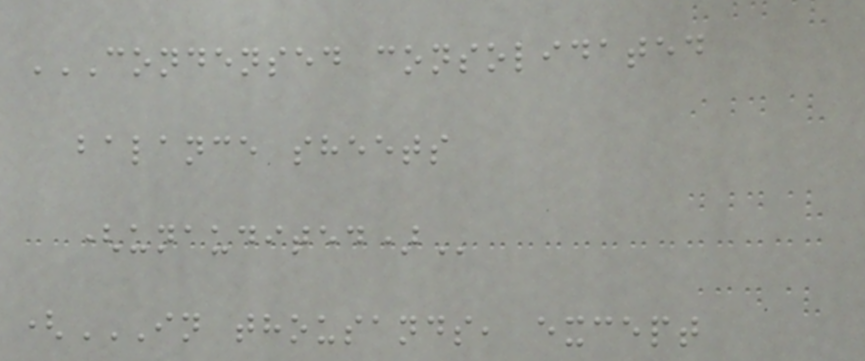CONDENSED CONSOLIDATED
BALANCE SHEETS
(UNAUDITED)
(IN THOUSANDS, EXCEPT
